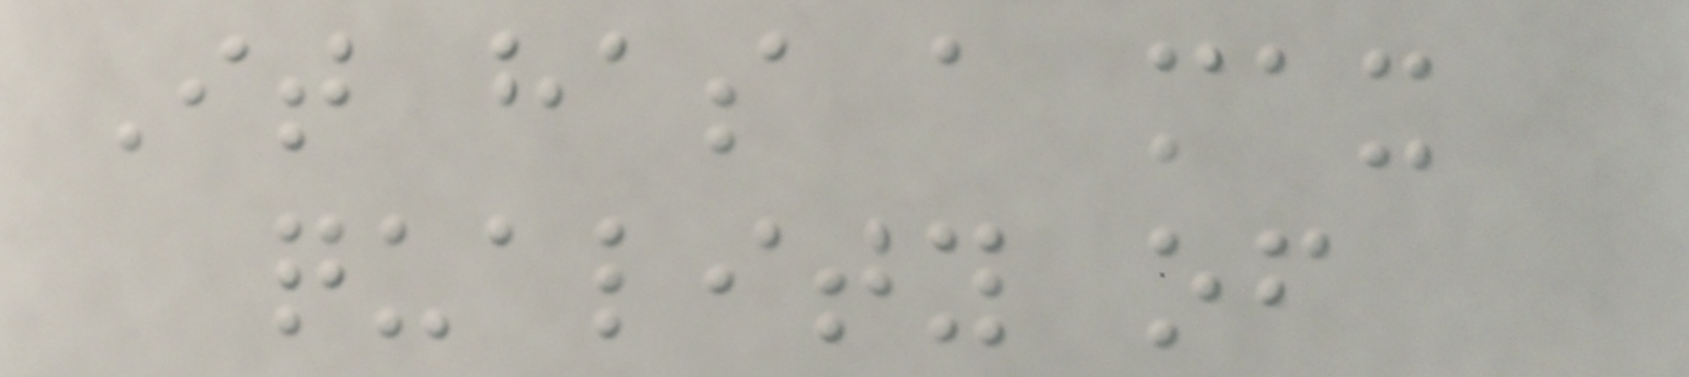It has a max
quality of
